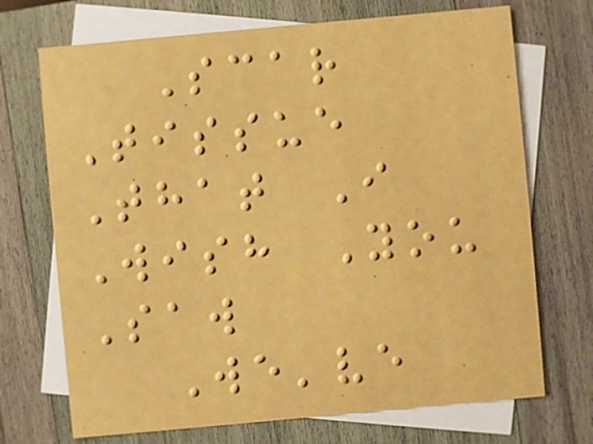Scar
Tissue
That I
Wish You
Saw
We've
